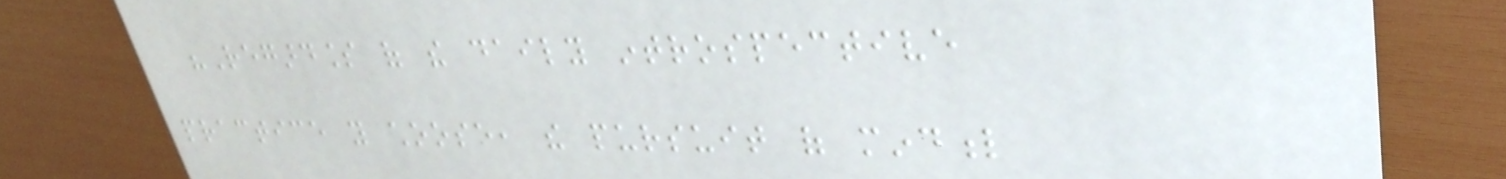"Regardless of the daily introspective
practice you choose, the pursuit of mindful
